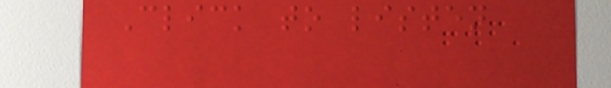Click to listen
